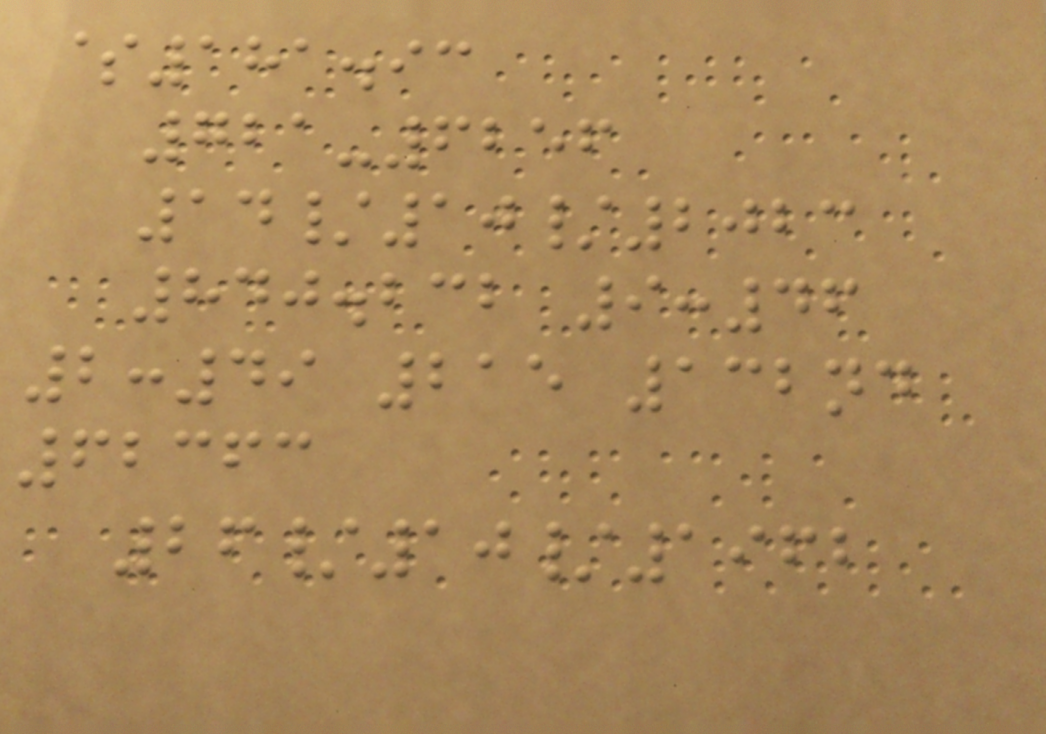$181.93
721-6256
14/10/2023
840.232 9:46
2:49 215 132nd
62363
26/10/1962
